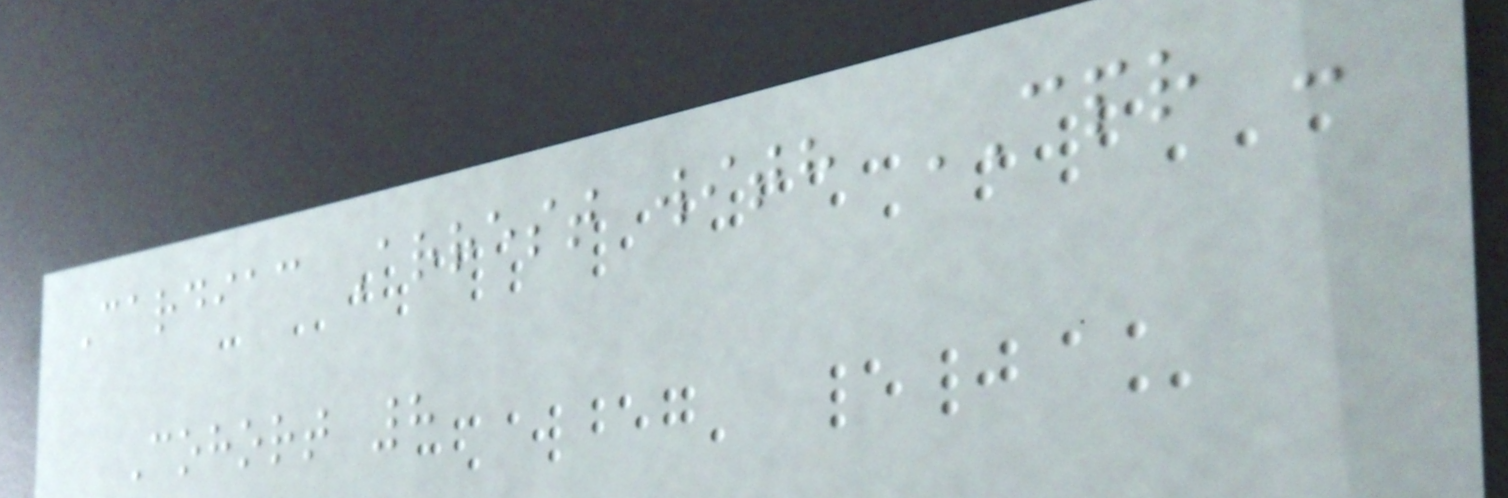Cardiac Arrest with CPR -
Cohort 8
